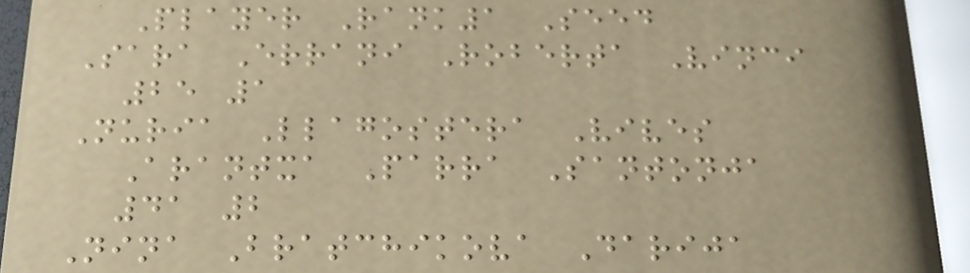Player Rank1 Seed
Sara Errani Roberta Vinci
25 1
Nuria Llagostera Vives
Arantxa Parra Santonja
41 2
Nina Bratchikova Darija
